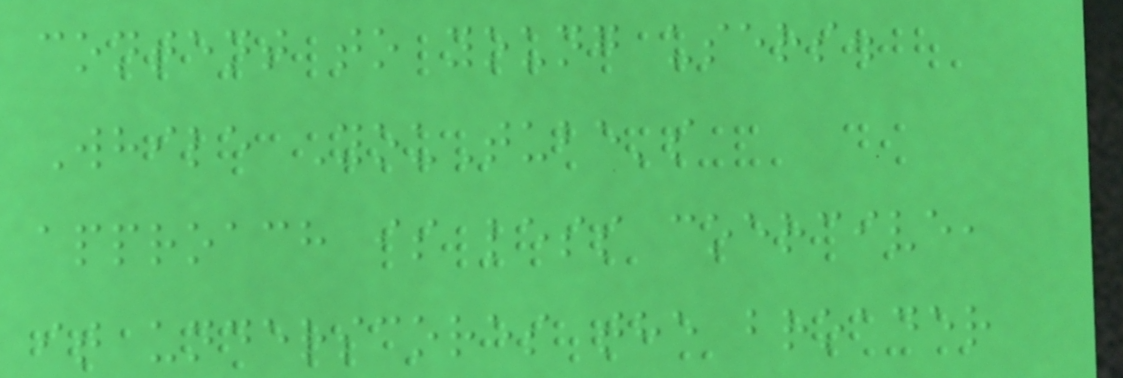content to young users.
While YouTube's
approach is less coercive,
it underscores the broader
